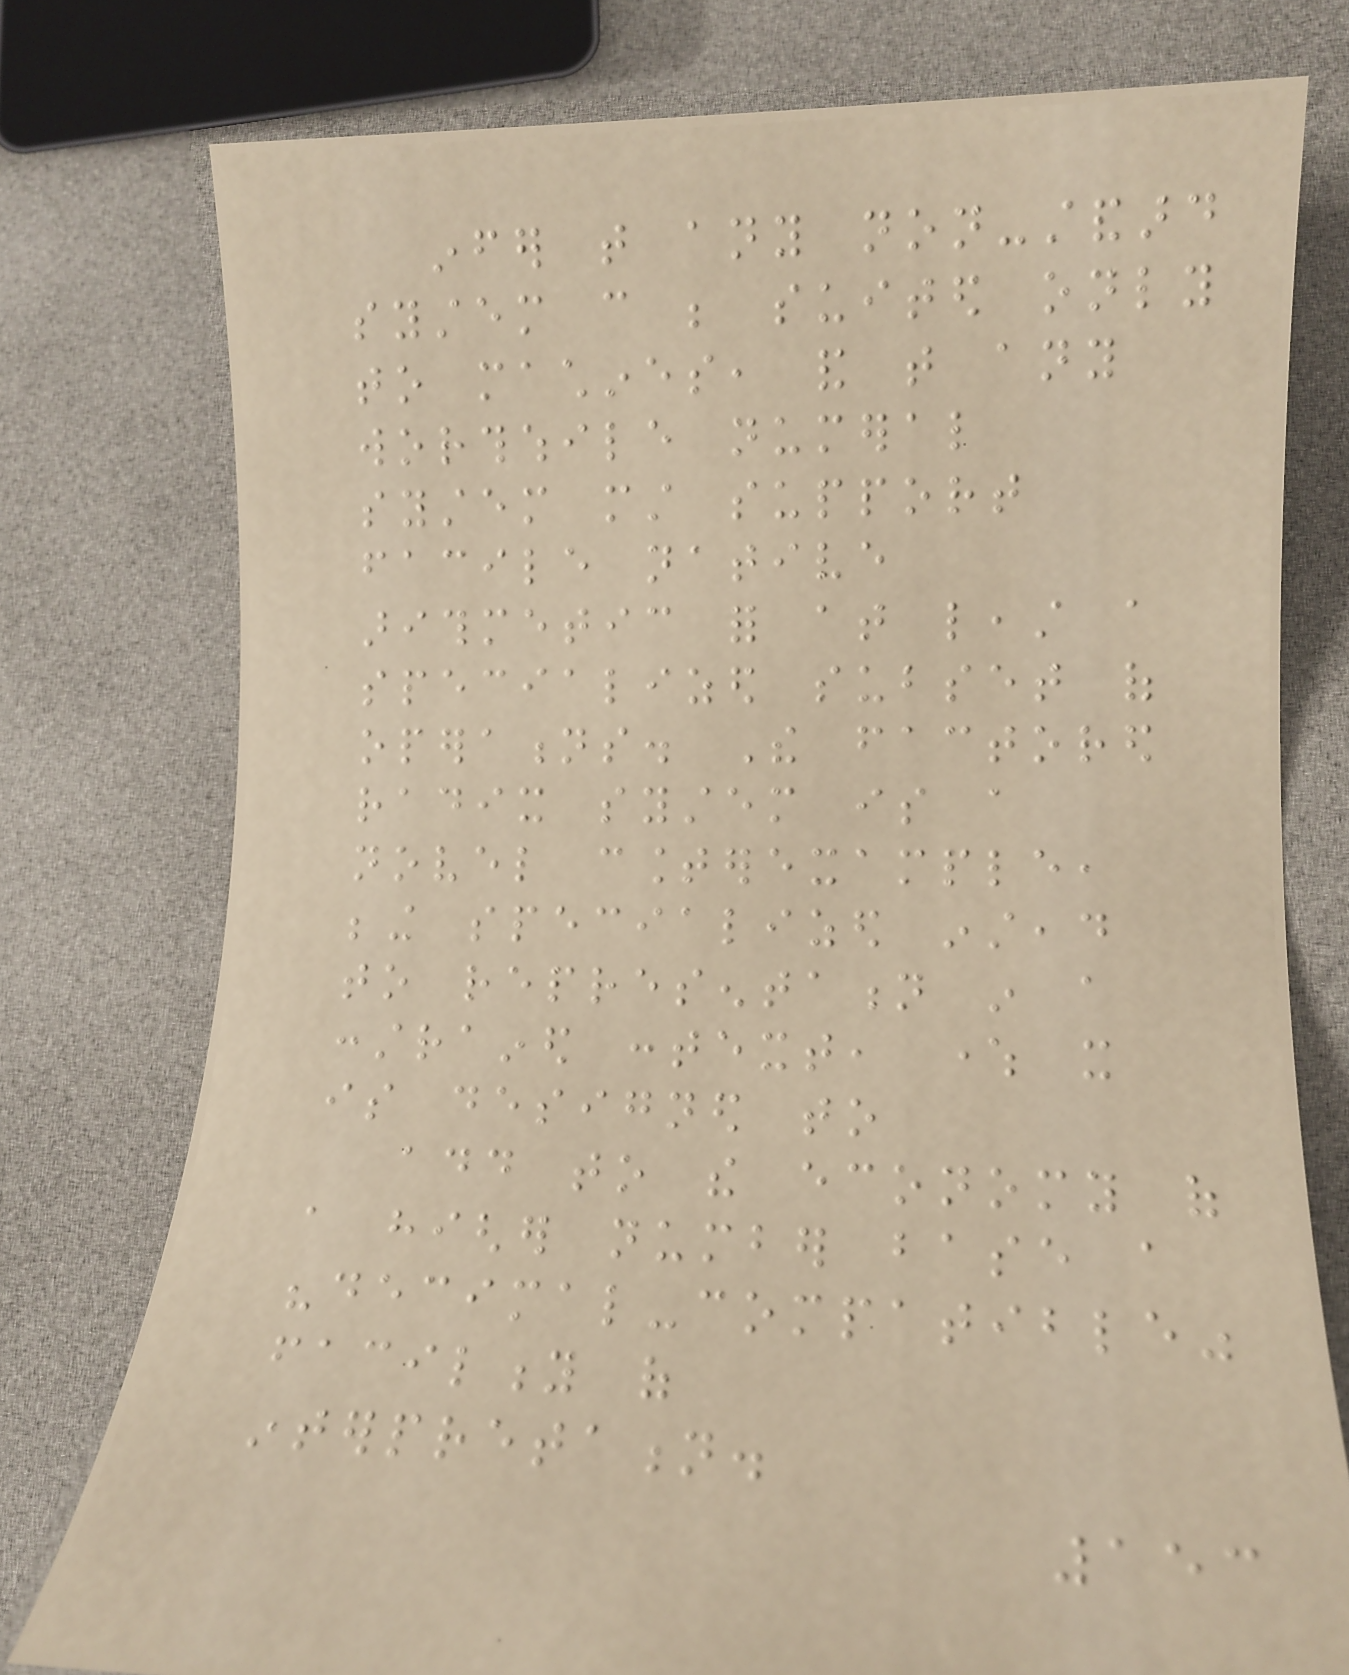infer that any non-standard
system can be suited only
to machines, and that any
worthwhile numeral
system must support
facile native
arithmetic for at least a
specialized subset of
operations. The factored
radix system is a
novel counterexample,
being specialized instead
to representation in a
constrained context, where it
is designed to
add to the economy of
a higher number base a
"decimal-compatible"
facility of
interpretation.
153
